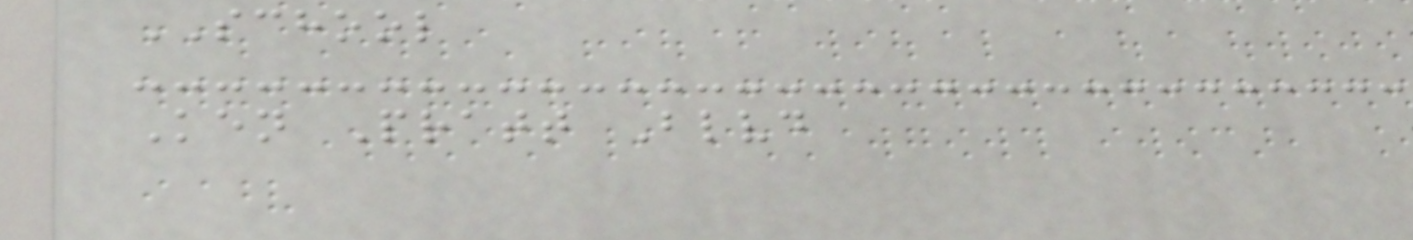SCHOOL
Ken Pratt Blvd
